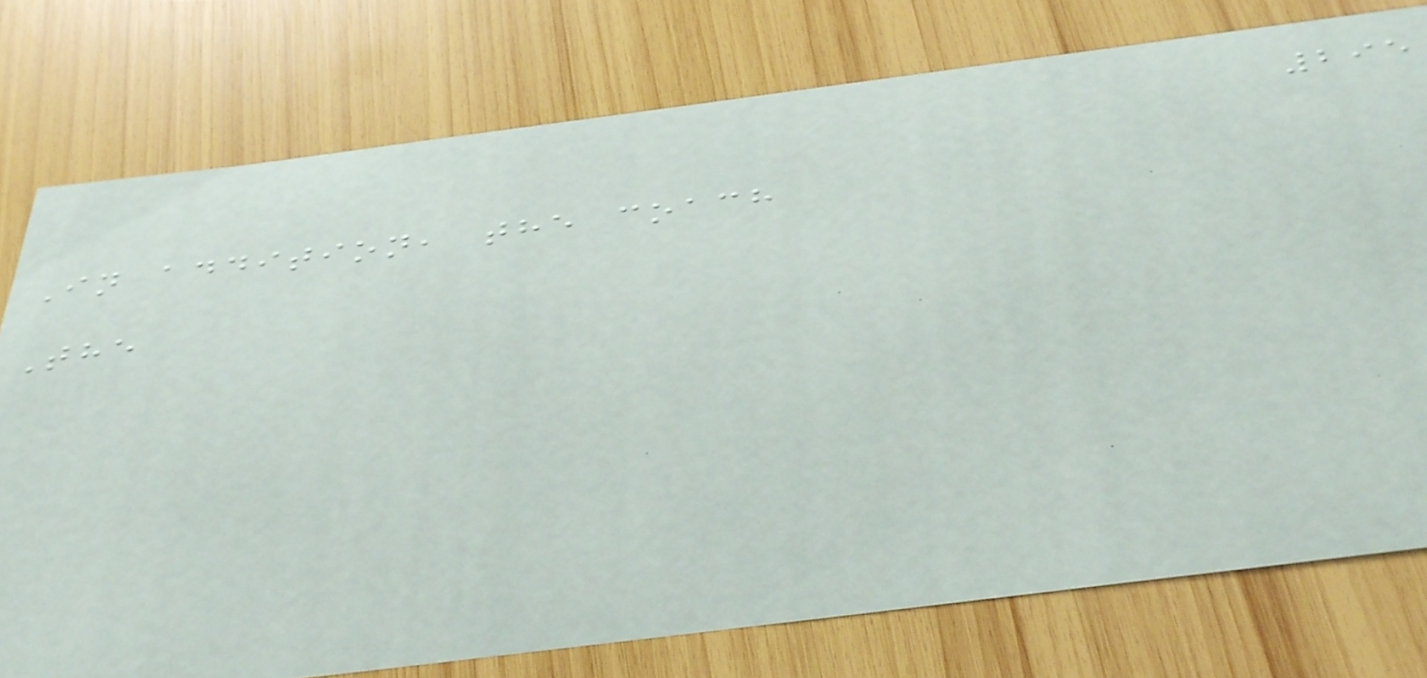295
In addition, the coach
The
